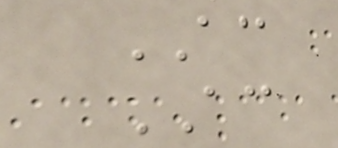AC
AC
